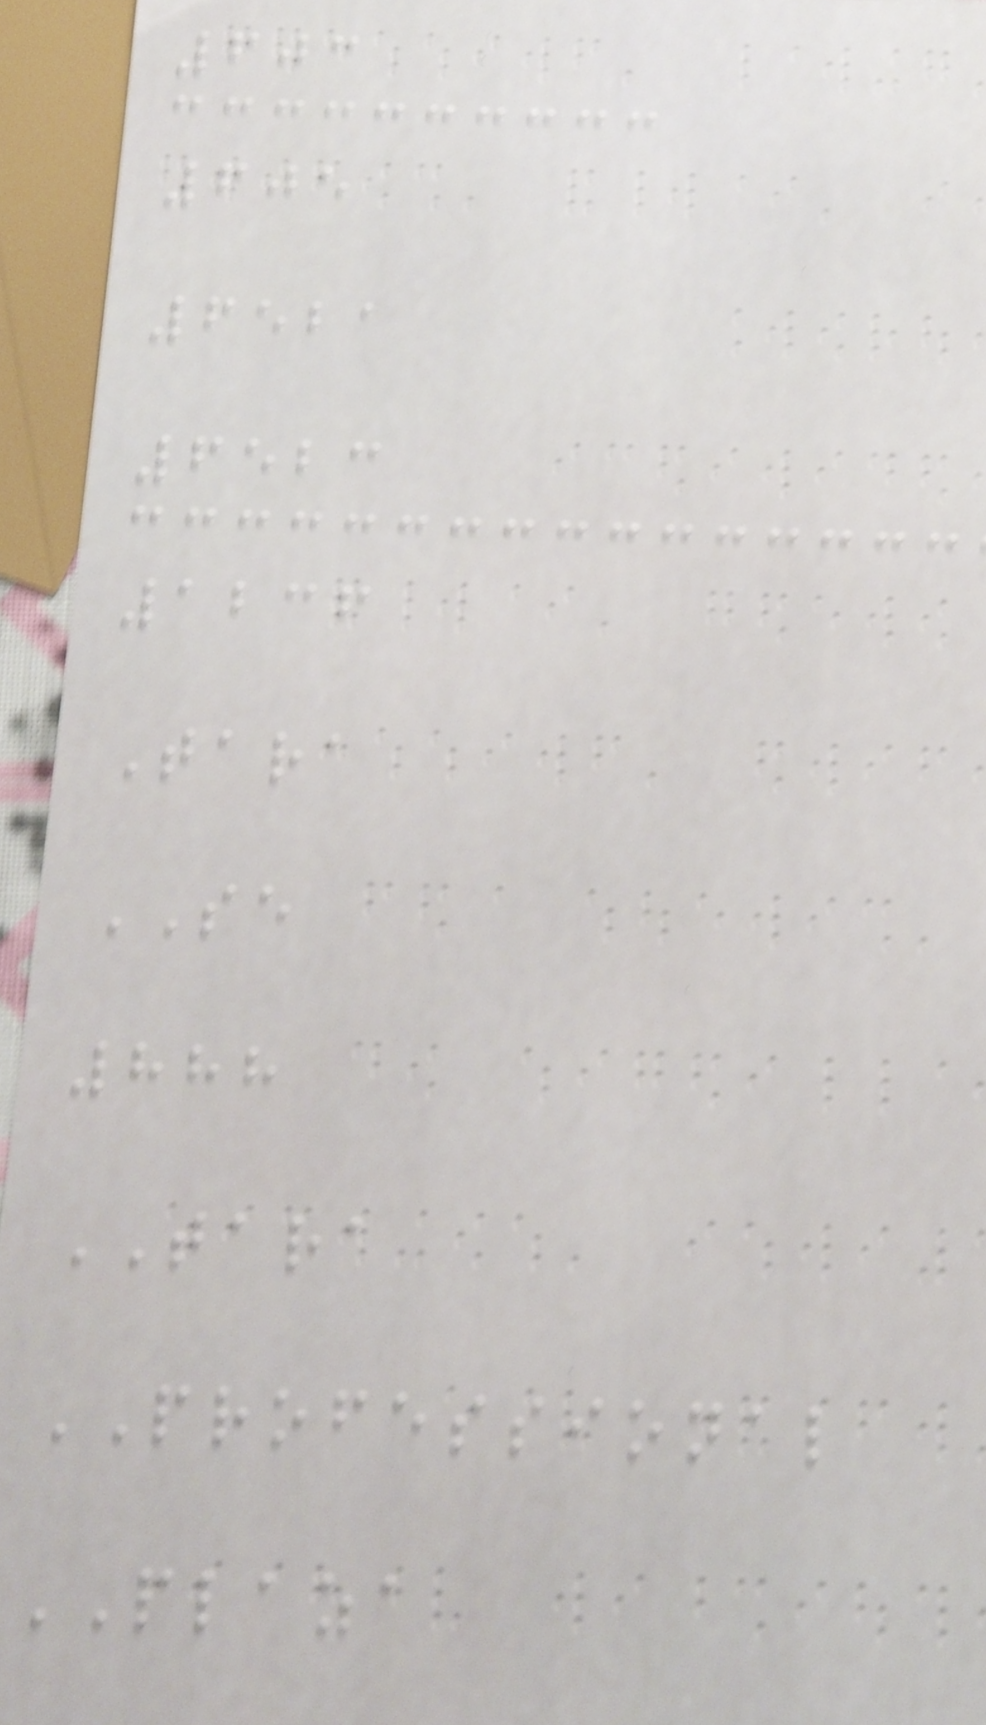603
605
6521
6523
1236
Tara
SE
888
TARA
PROFESSIONAL
PLAZA
